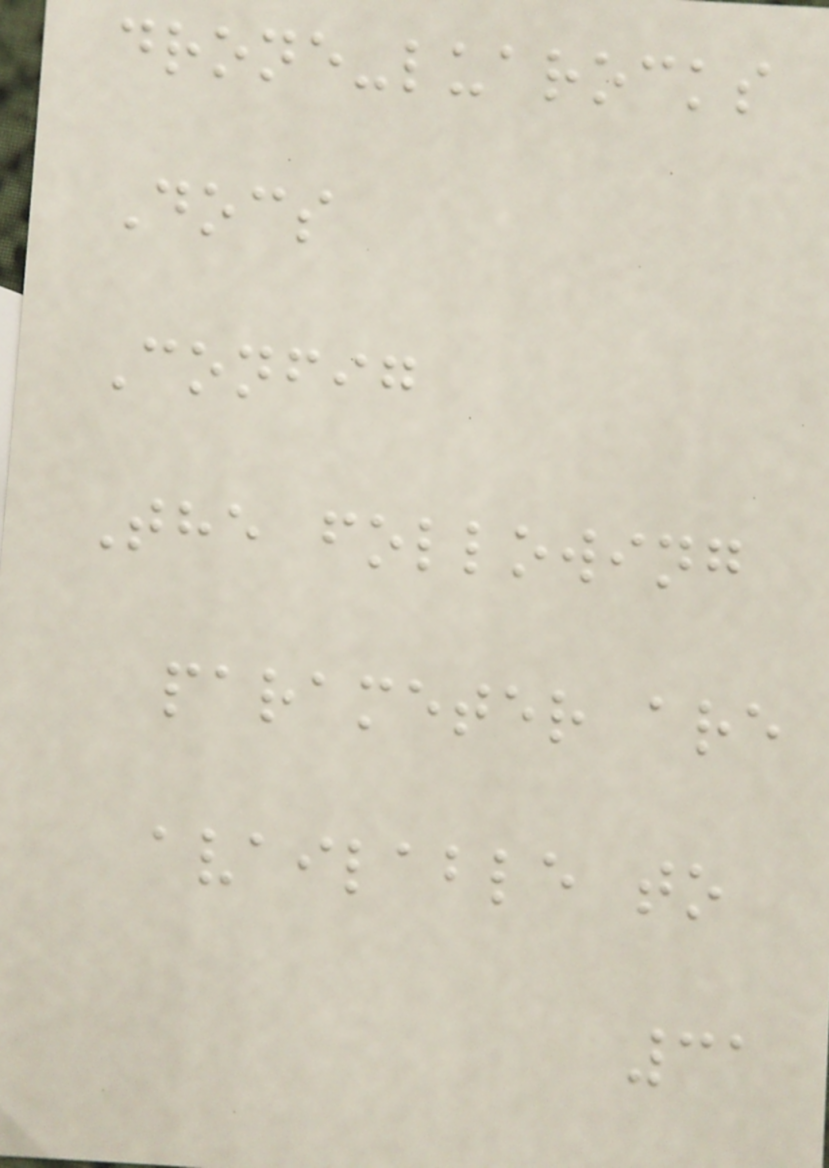drone-luarocks
Docs
Config
The following
parameter are
available to
31
